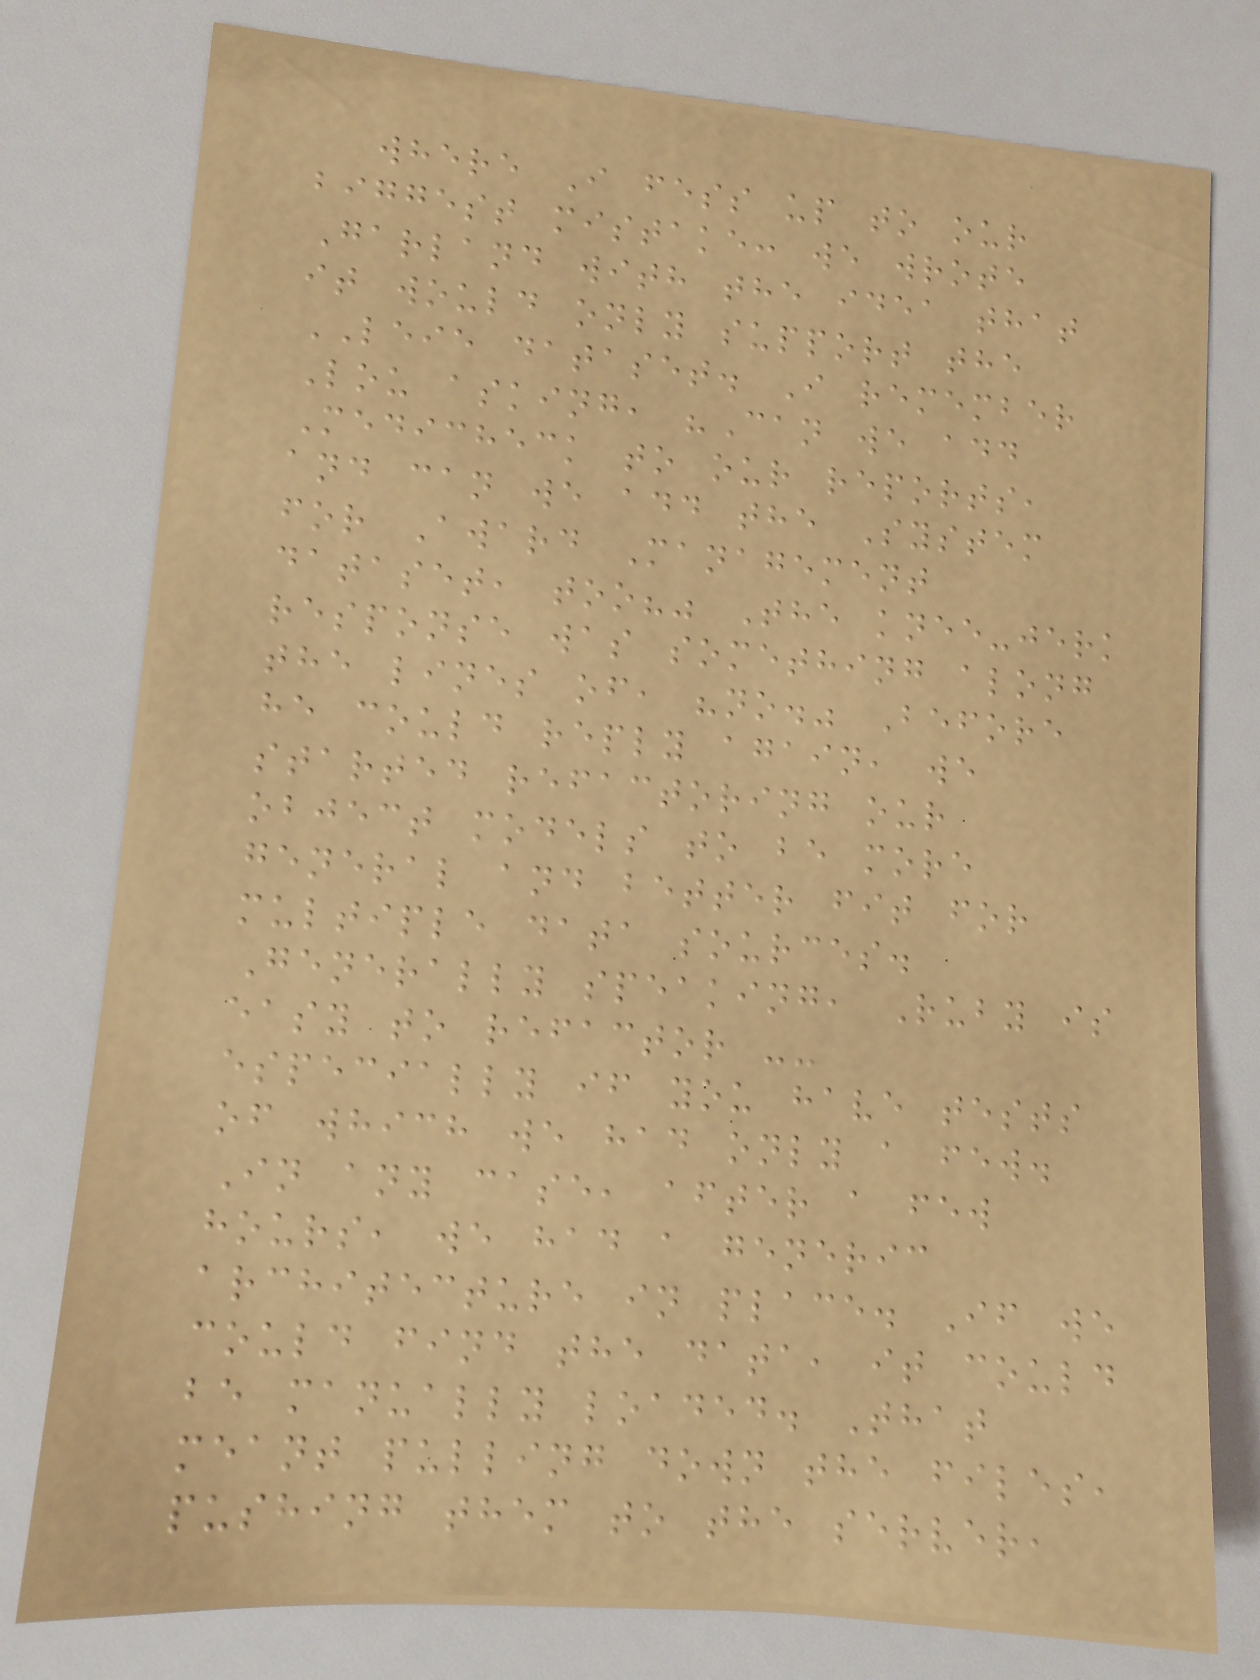where I fess up to our
biggest mistake: we wrote
Garland with the idea that
it would only support the
LEIE dataset. I remember
Lou asking, "Can we add
Medicheck to our reports,
and can we add the System
for Award Management
dataset, too?" The knee-jerk
response was something along
the lines of, "no." Before
he could reply again, we
started refactoring our
object models to be more
general and better fit for
multiple data sources.
Generally speaking, Ruby is
easy to refactor --
especially if you have tests
of which we had only a few.
In any case, after a few
hours, we had a generic
architecture in place. If we
could find the data, it could
be manually loaded. That
meant pulling down the files,
pushing them to the server,
